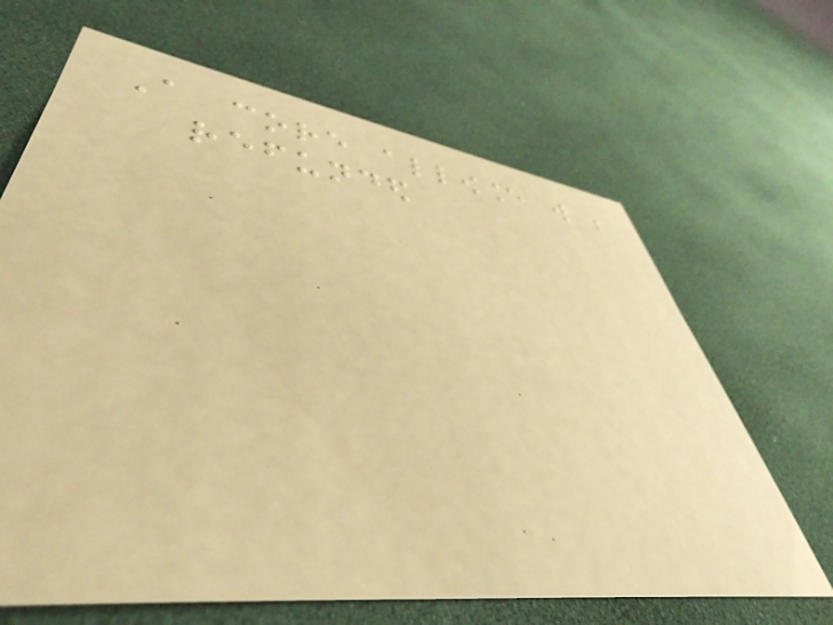A core allowance will be
refunded
